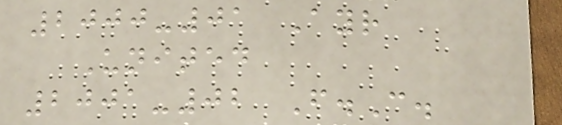2000-01 Ayr
United
2001-02 F.C.
